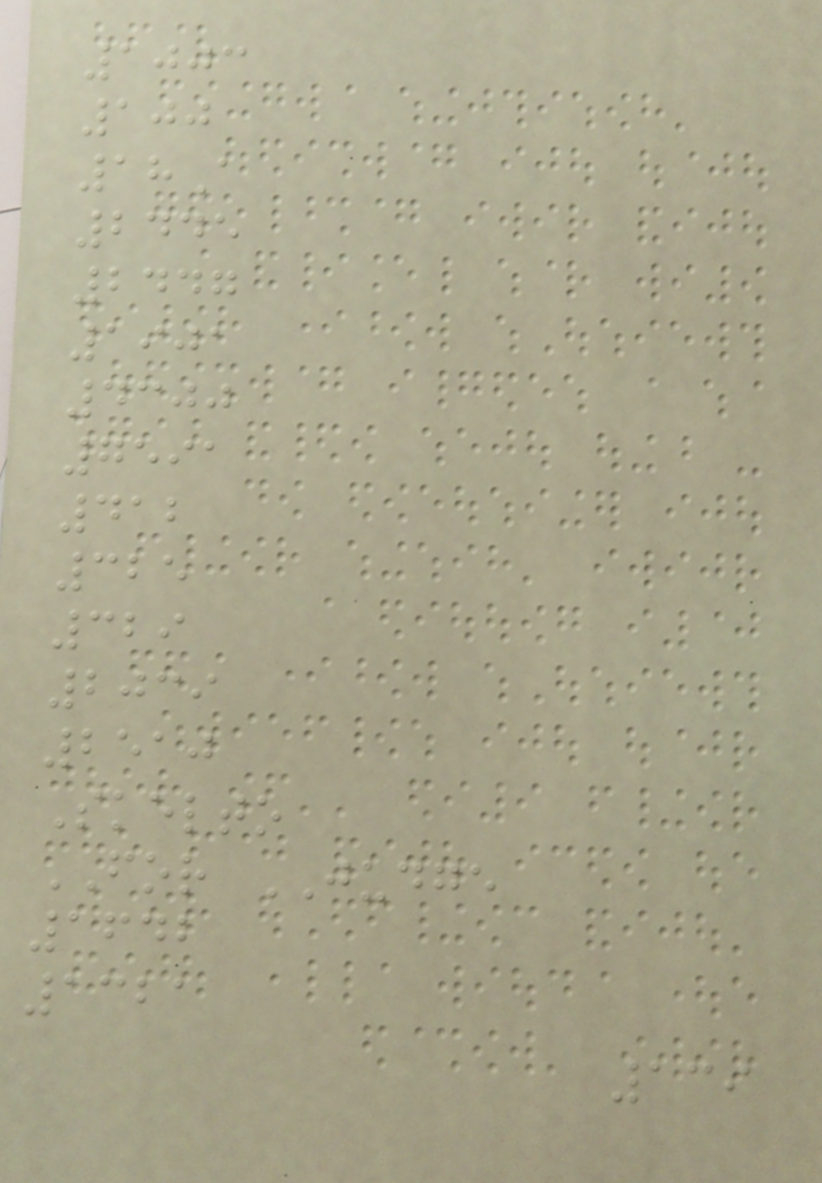1003
100
18A
2445
2447
1901
4300
7591
412
325
329
2039
2510
Skelto
FOR JUDGE
1642
1321
139
